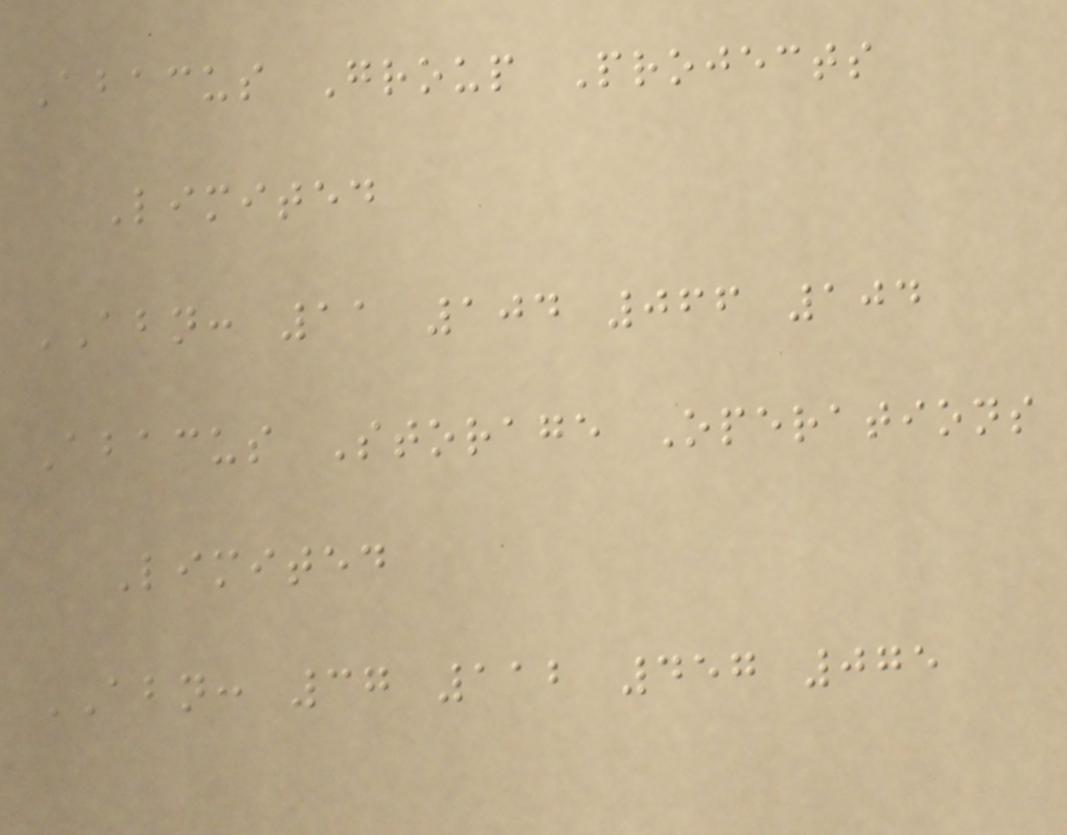Abacus Group Projects
Limited
ABN: 11 104 066 104
Abacus Storage Operations
Limited
ABN: 37 112 457 075
